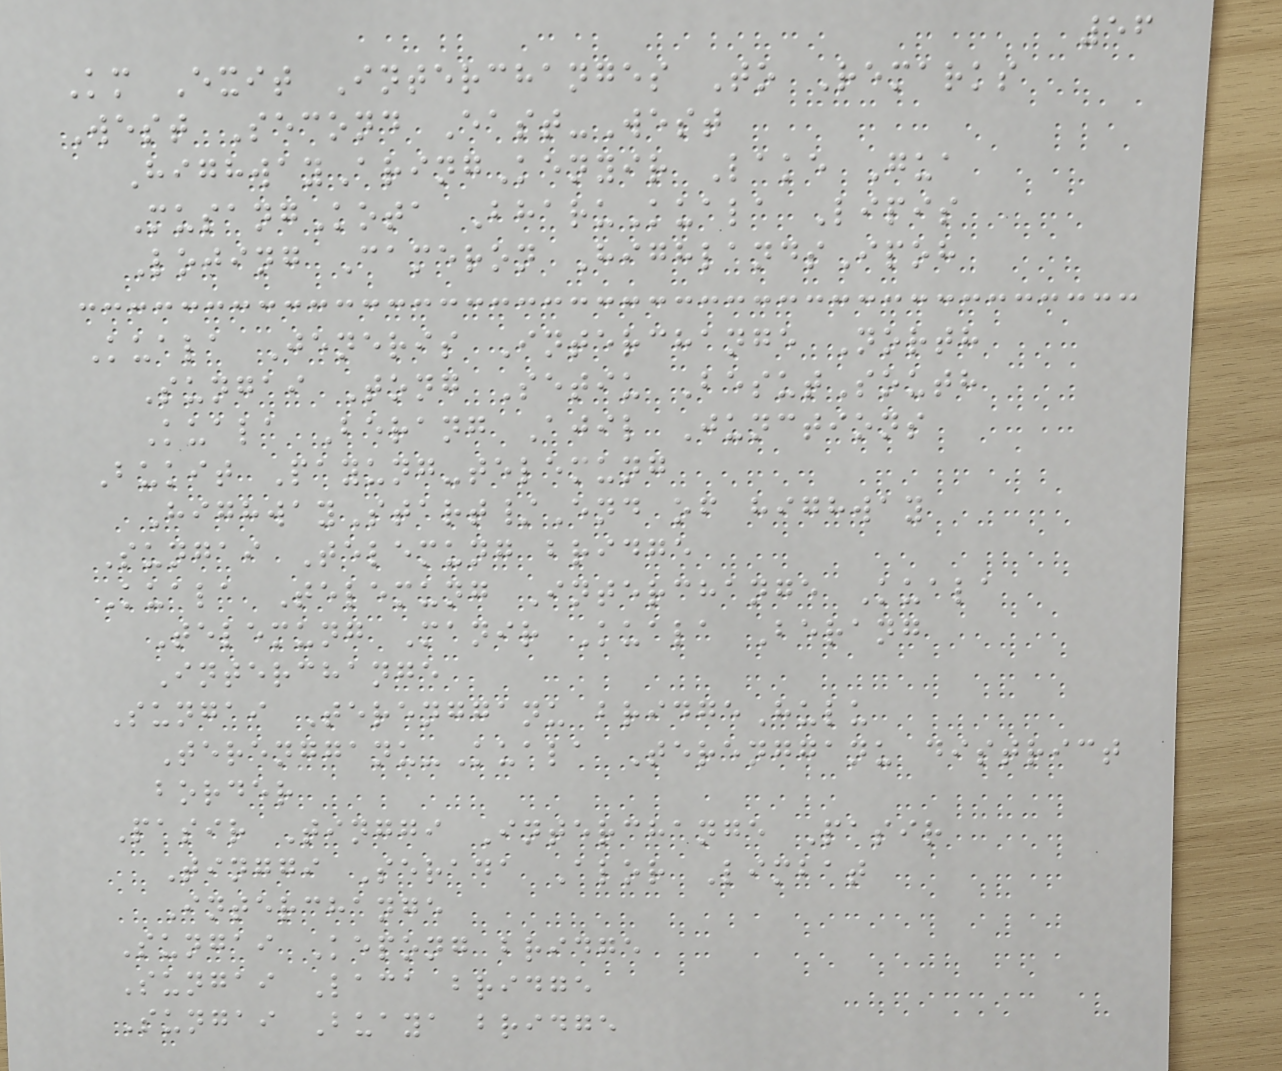56
Km Exit Interchanges To Remarks
West Second East-West
HighwayAringKenyir Lake Gua
MusangKota BharuKuala Lipis
Lojing Cameron HighlandsIpoh
Kuala Jeneris Interchange North
Sungai Tong Setiu BesutSouth
Kuala Berang Ajil Junctions
Bukit Payung-telemung
HighwayStart/End of highway
Sungai Telemung bridge
Kuala Telemung Interchange Kuala
Telemung Manir Kuala Berang
Interchange
Sungai Terengganu bridgeHulu
Terengganu-Kuala Terengganu district
border
Pasir Tinggi Interchange Pasir
Tinggi Serada Alor Limbat
Interchange
Sungai Kepong bridge
Sungai Laca bridge
Sungai Buaya bridge
